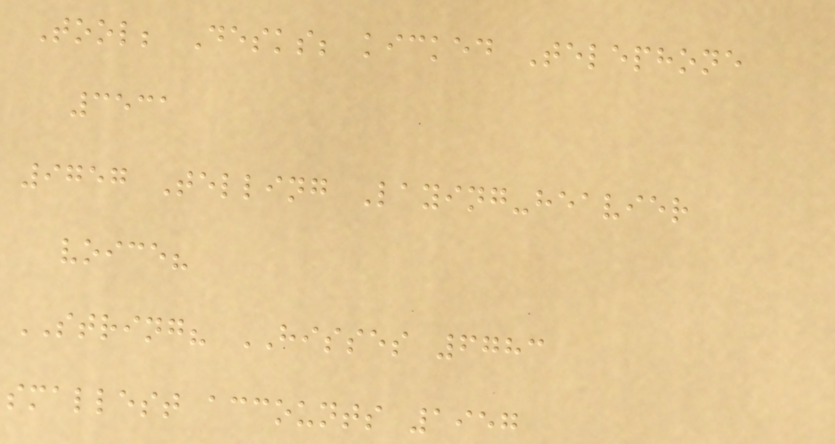Tool; Desks; kicked Telephone
3531
9757 Telling Laying-heavier
voice?
STRING? HISSES 6783
smallest accounts 1957
